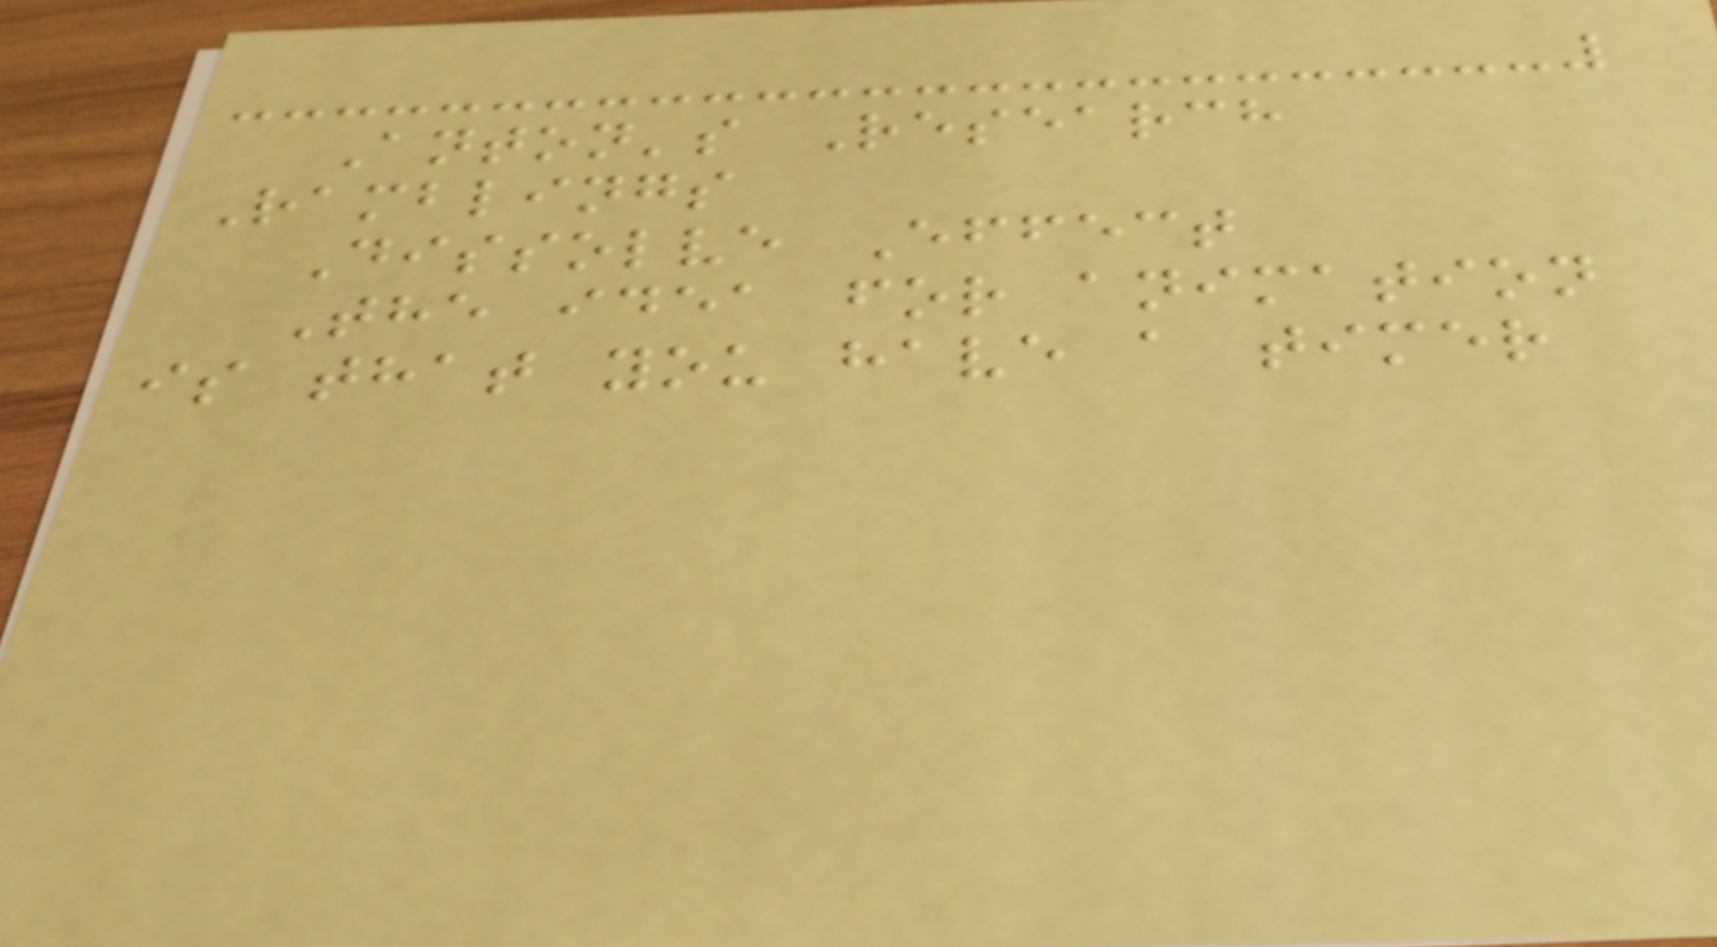Anton's Research
Ramblings
Dissolve Effect
The idea for animation
is that you have a timer
